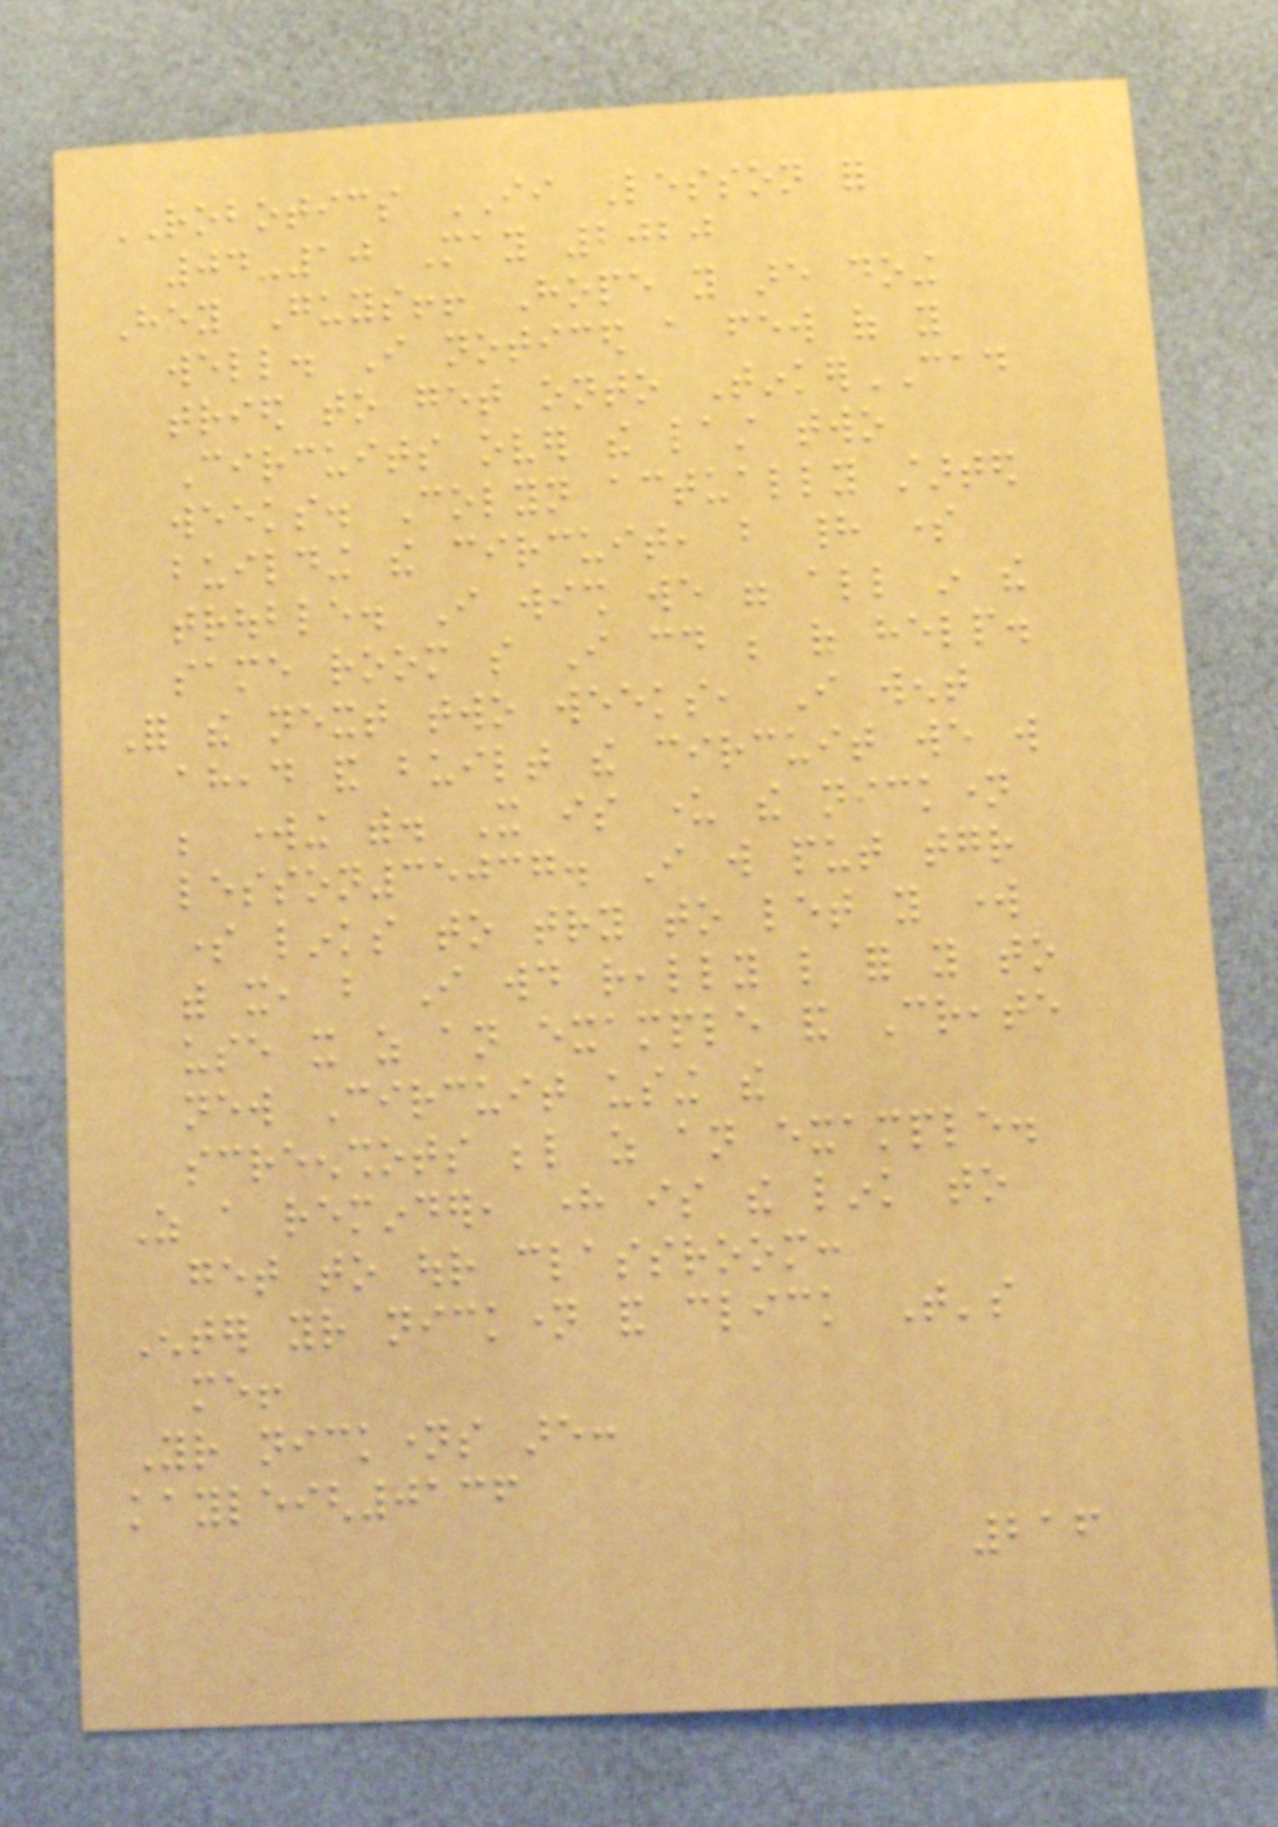ROBOTICS II Lesson for
04-10 May 2020
Hey Guys!! Hope you are doing
well. I noticed a few of you
tried to get onto TinkerCAD
Circuits over the last two
weeks. Colyn actually started
building the circuit, but had some
trouble. I wish we were all in the
same room so I could be of help.
For the next two weeks, I went
ahead and built the circuit we will
be working with. It is under the nickname
lesson35037. I will put together
some links to try to let you work
with it, but I would really like for you to
use it as an example and Create
new Circuit using the
screenshots below as an example.
As a reminder, here is the link to
get to our classroom:
Enter your nickname and click That's
me!
Your nicknames are:
kayleigh0136
216
